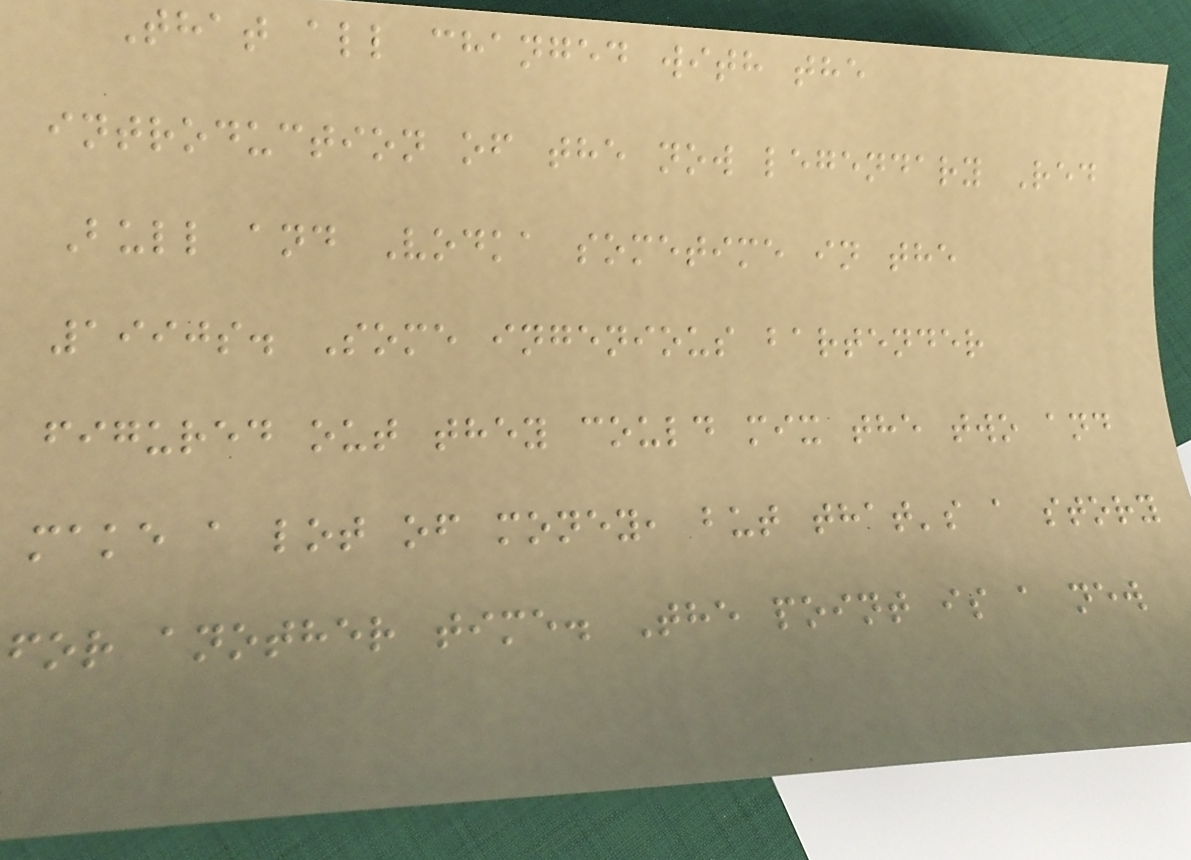That all changed with the
introduction of the now legendary Red
Bull and Vodka sometime in the
1990s. Some ingenious bartender
figured out they could mix the two and
make a lot of money, but that's a story
for another time. The point is a new
